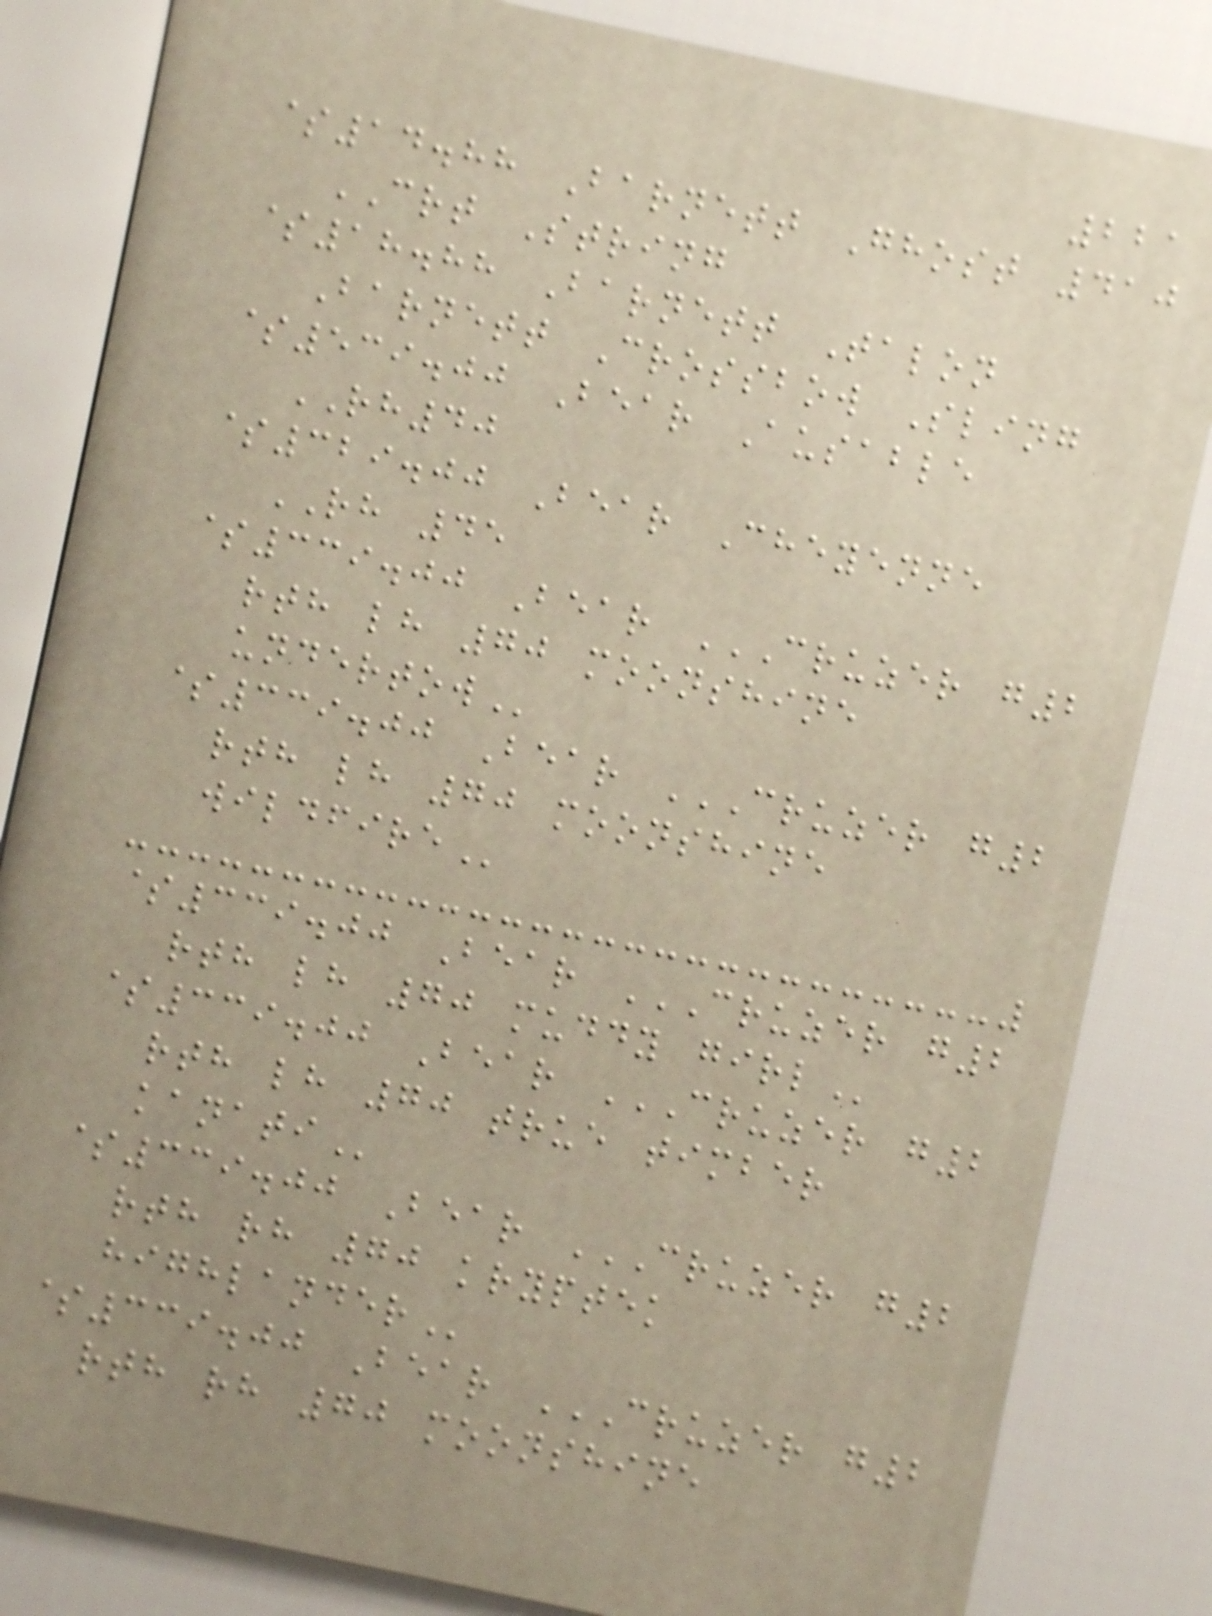221
$14.88 Barnett Ghost 410
CRT String
$18.88 Barnett Talon
Barnett Crossbow Sling
$539.00 Bear Ausable
RH40
$329.00 Bear Cheyenne
RH 45
$339.00 Bear CRUZER G2
RTH LH 70 MOONSHINE
UNDERTOW
$339.00 Bear CRUZER G2
RTH LH 70 MOONSHINE
WILDFIRE
$339.00 Bear CRUZER G2
RTH LH 70 MUDDY GIRL
$339.00 Bear CRUZER G2
RTH LH 70 TRUE TIMBER
KANATI
$339.00 Bear CRUZER G2
RTH RH 70 KRYPTEK
HIGHLANDER
$339.00 Bear CRUZER G2
RTH RH 70 MOONSHINE
